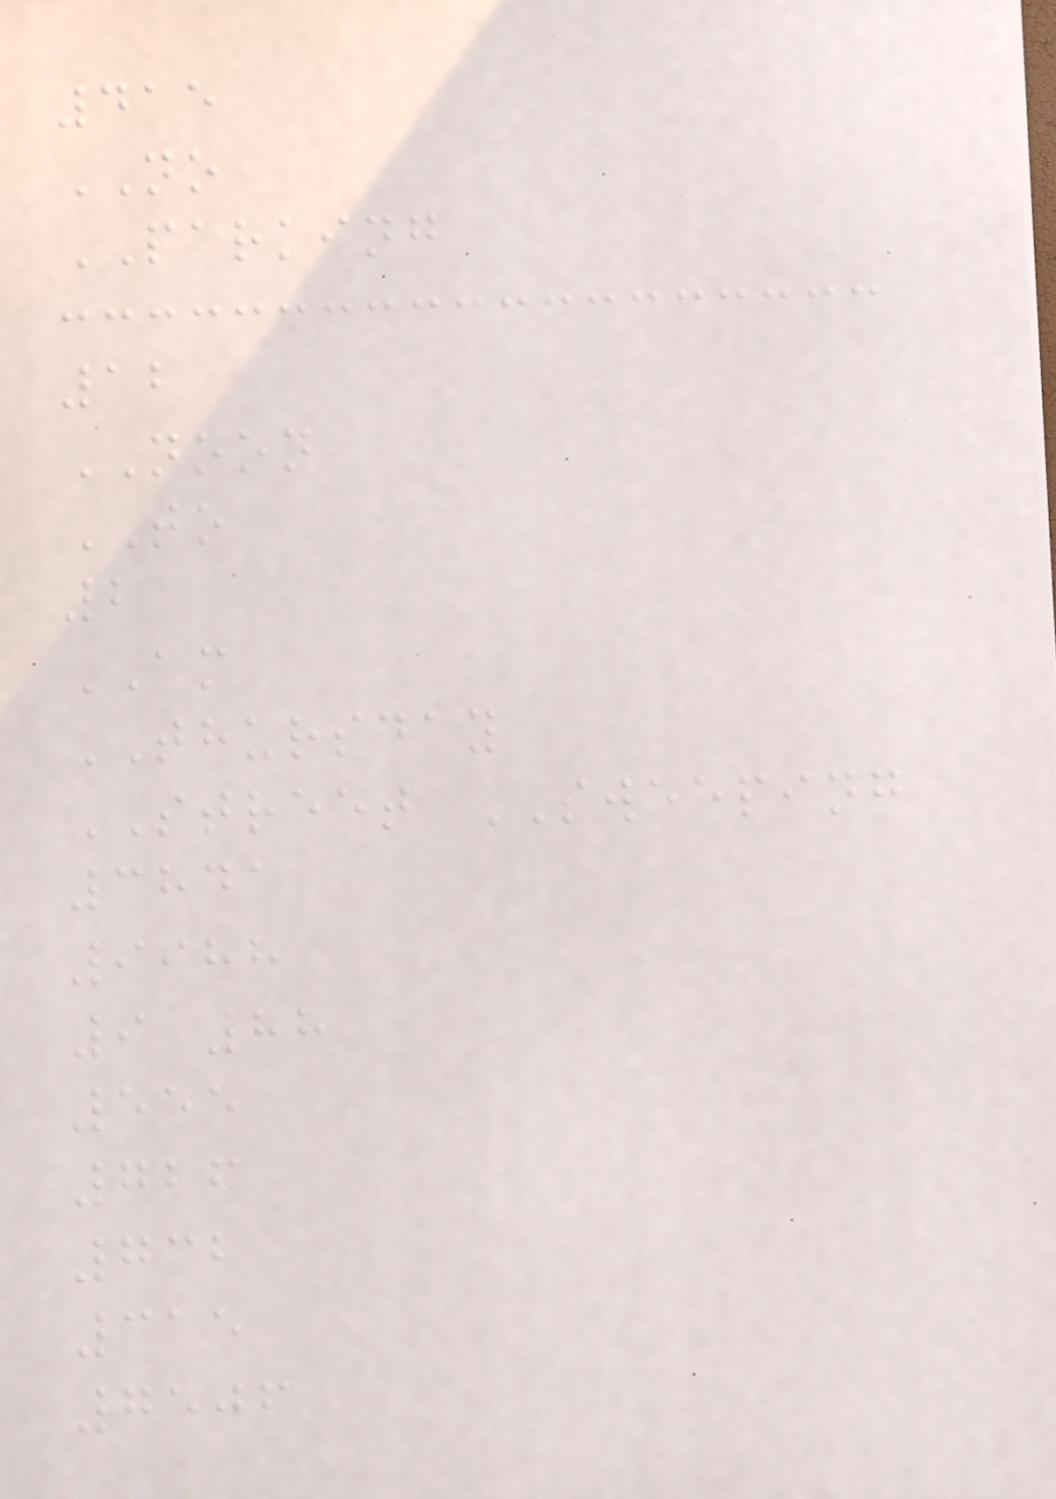415
NO
PARKING
12
NOON
TO
2
AM
THURSDAY
STREET SWEEPING
3841
9988
9 88
555
726
732
315
7506
